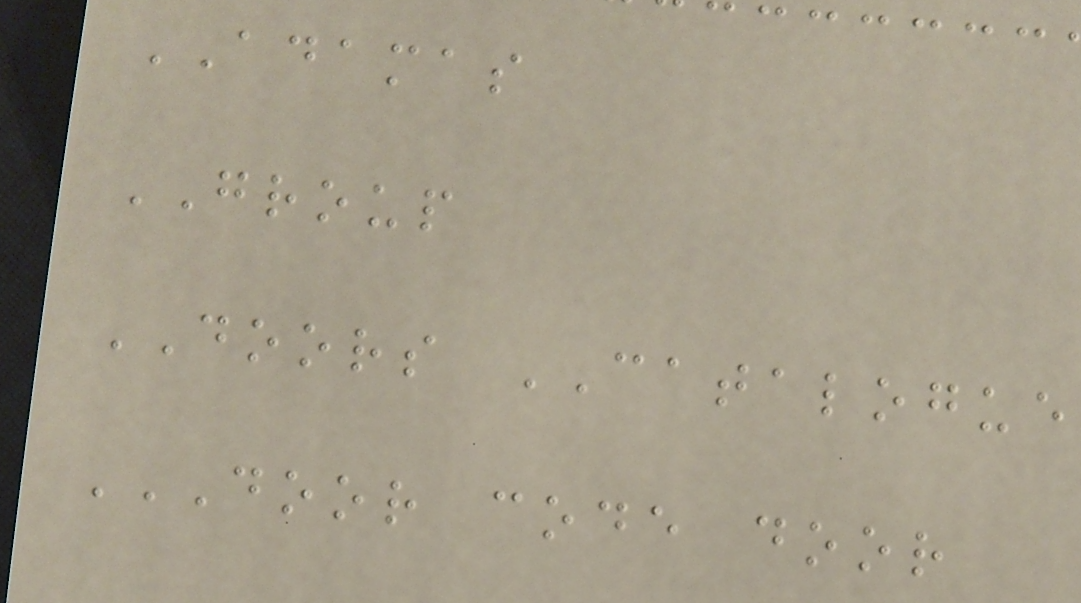ADAMAS
GROUP
DOORS CATALOGUE
DOOR CODE DOOR
